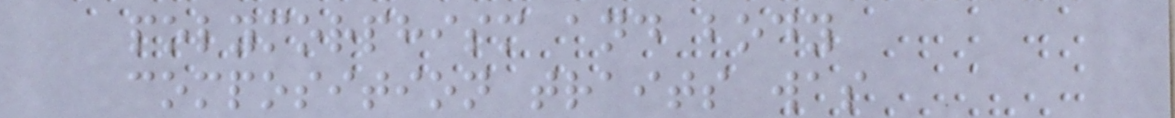polymorphism and body
composition traits was
